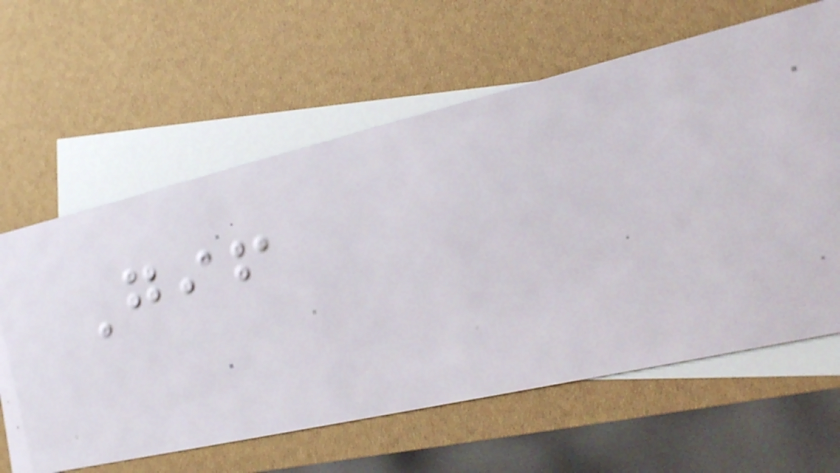Gif
